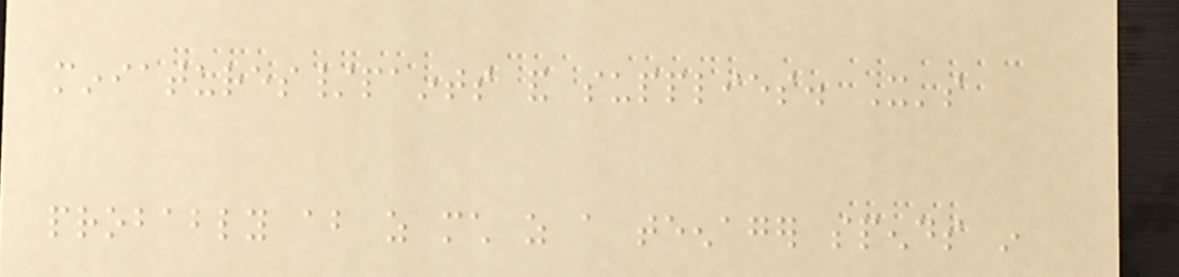miniatures/paints and supplies. It's
probably about as much as a teenager spends in
